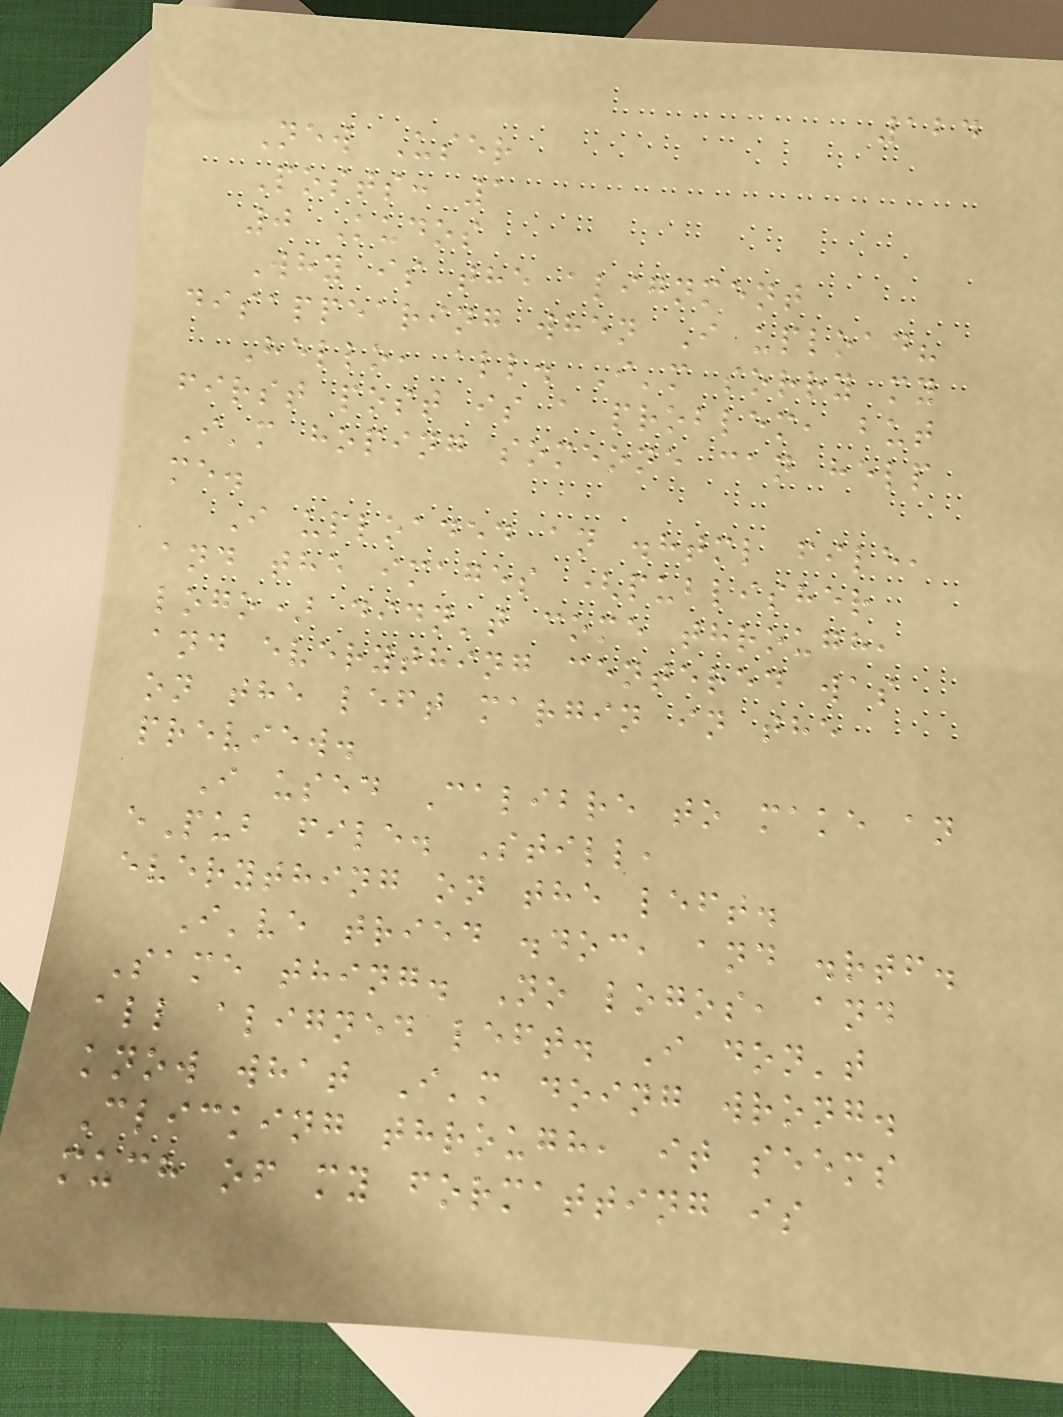124
New User
Posts: 1
0 Kudos
Why is the alignment
disappearing when I upload?
Hello, all. I'm sorry my
first post is a problem, but
I'm hoping someone can help
me.
I uploaded an .html file,
and the images (publisher
logo) didn't come through,
and everything centered was
on the left margin in the
preview.
I used Calibre to make an
ePub file. Still,
everything on the left.
I've tried .doc, and .rtf.
Same thing. No logos, and
all aligned left. I don't
know what I'm doing wrong.
Clicking through, it seems
much of my formatting is
